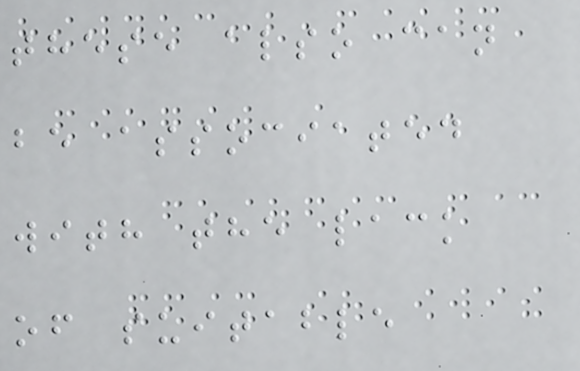these also can
be associated
with the lack
of suitable
